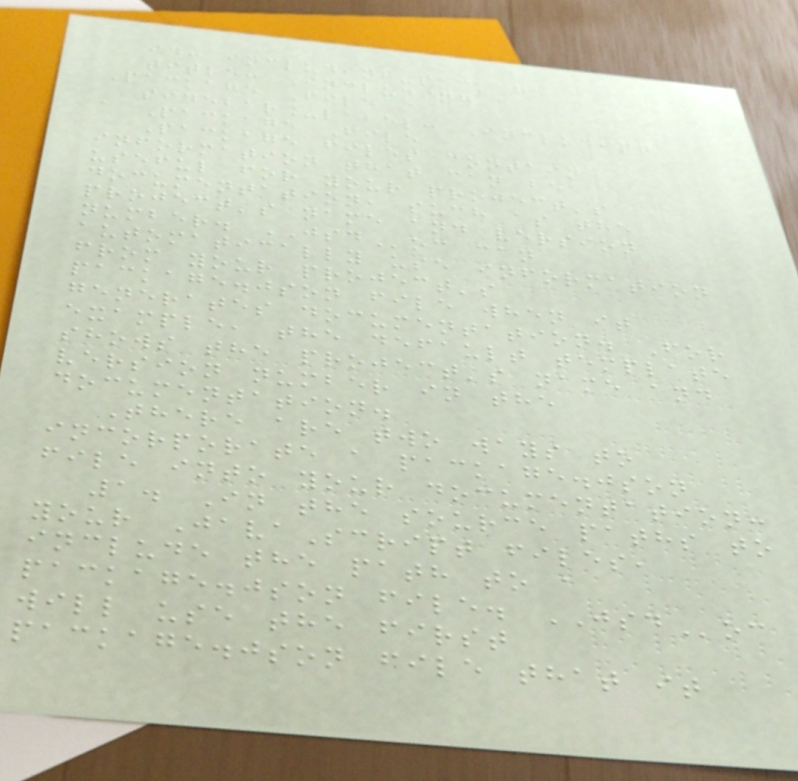id: including-package
title: Including a
Package File
sidebar_label: Including
a Package File
Package files contain
information that can be
useful for your project's
documentation, such as the
project's name and version
number. JSDoc can
automatically use information
from your project's
package.json file when it
generates documentation. For
example, the default template
shows the project's name and
version number in the
documentation.
There are two ways to
incorporate a package.json
file into your documentation:
1. In the source paths to
your JavaScript files,
include the path to a
package.json file. JSDoc
will use the first
package.json file that it
